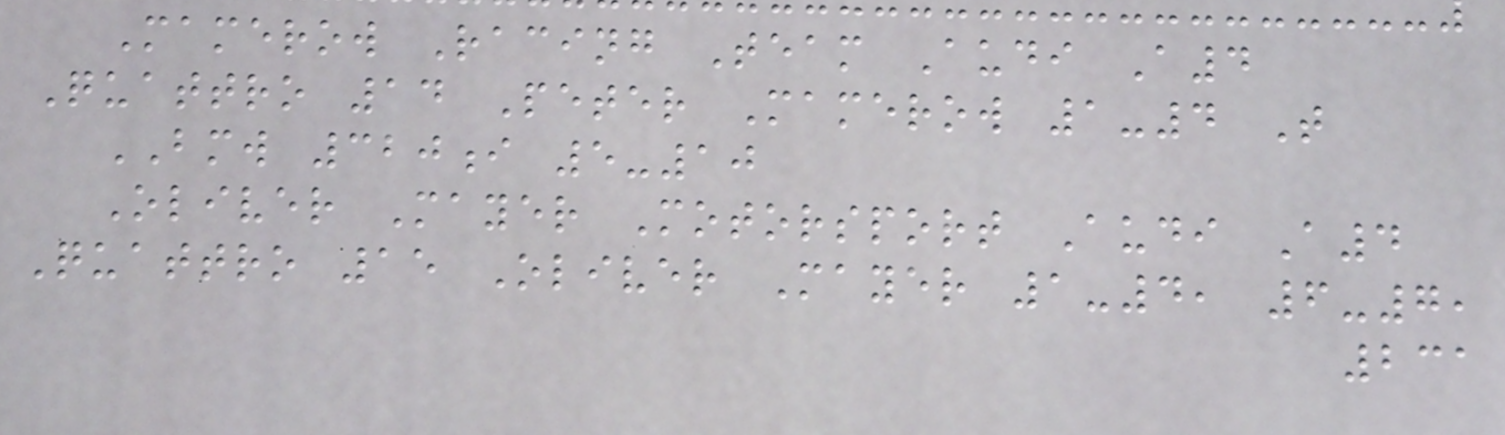Mamerow Racing Team Audi A4
Quattro 14 Peter Mamerow 1-4 T
BMW 320i 5-10
Oliver Mayer Motorsport Audi A4
Quattro 15 Oliver Mayer 1-4, 6-7,
231
